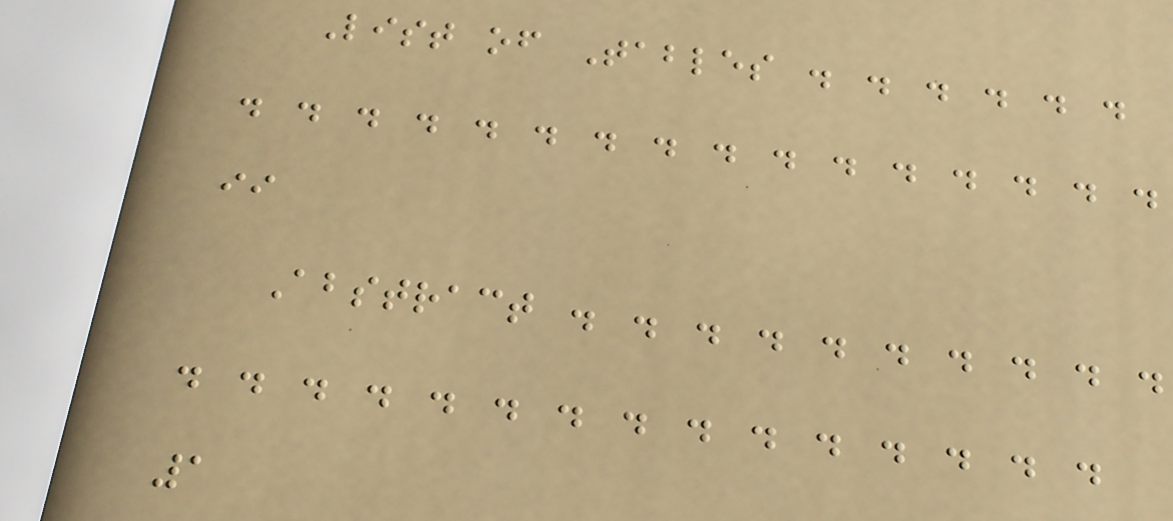List of Tables . . . . . .
. . . . . . . . . . . . . . . .
ii
Abstract . . . . . . . . . .
. . . . . . . . . . . . . . .
1
